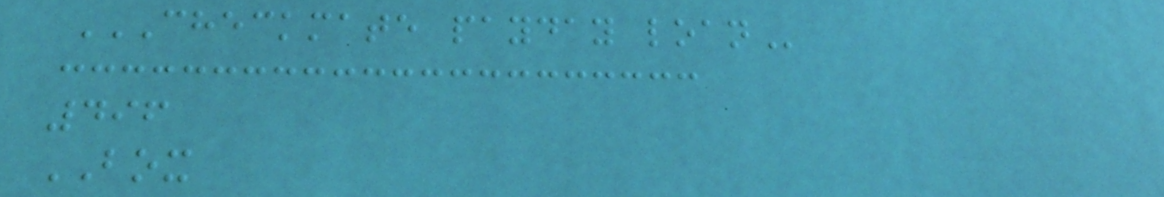CHECKMATE PAYDAY LOAN
496
BOX
